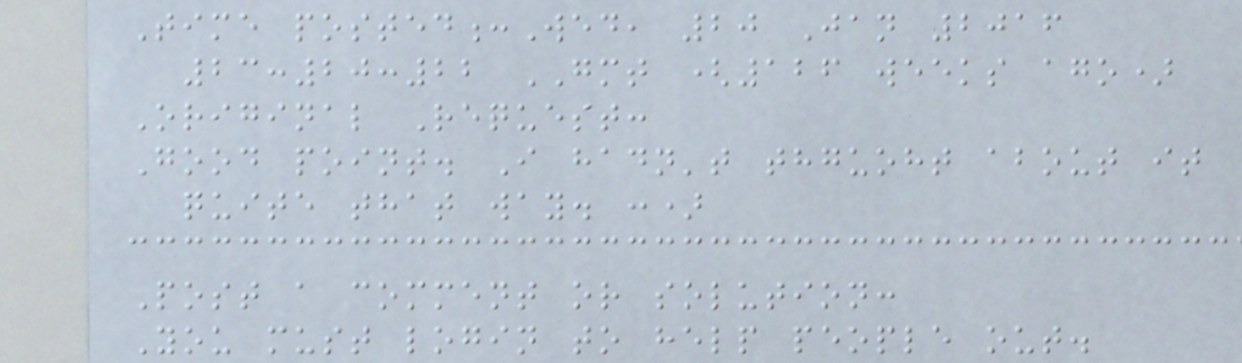Time posted:Wed, 20 Jan 2016
23:20:22 GMT (126 weeks ago)
Original Request:
Good point. I hadn't thguoht about it
quite that way. :)
Post a comment or solution:
You must login to help people out.
